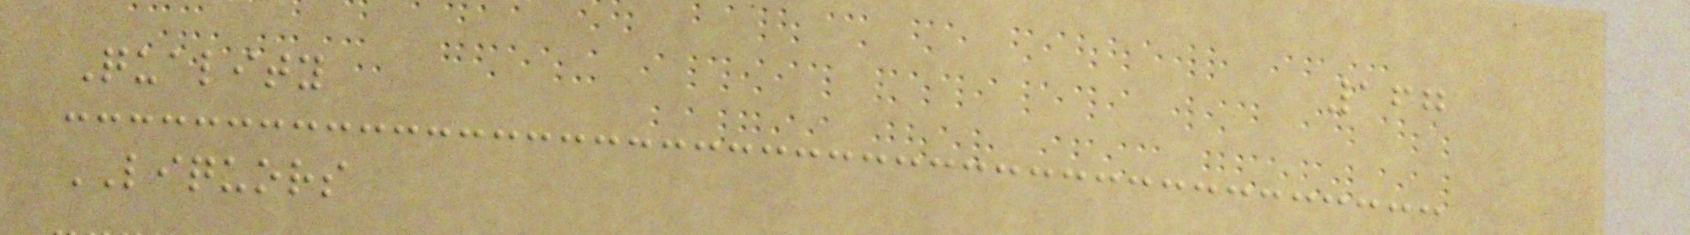167
Quality
LIQUORS
